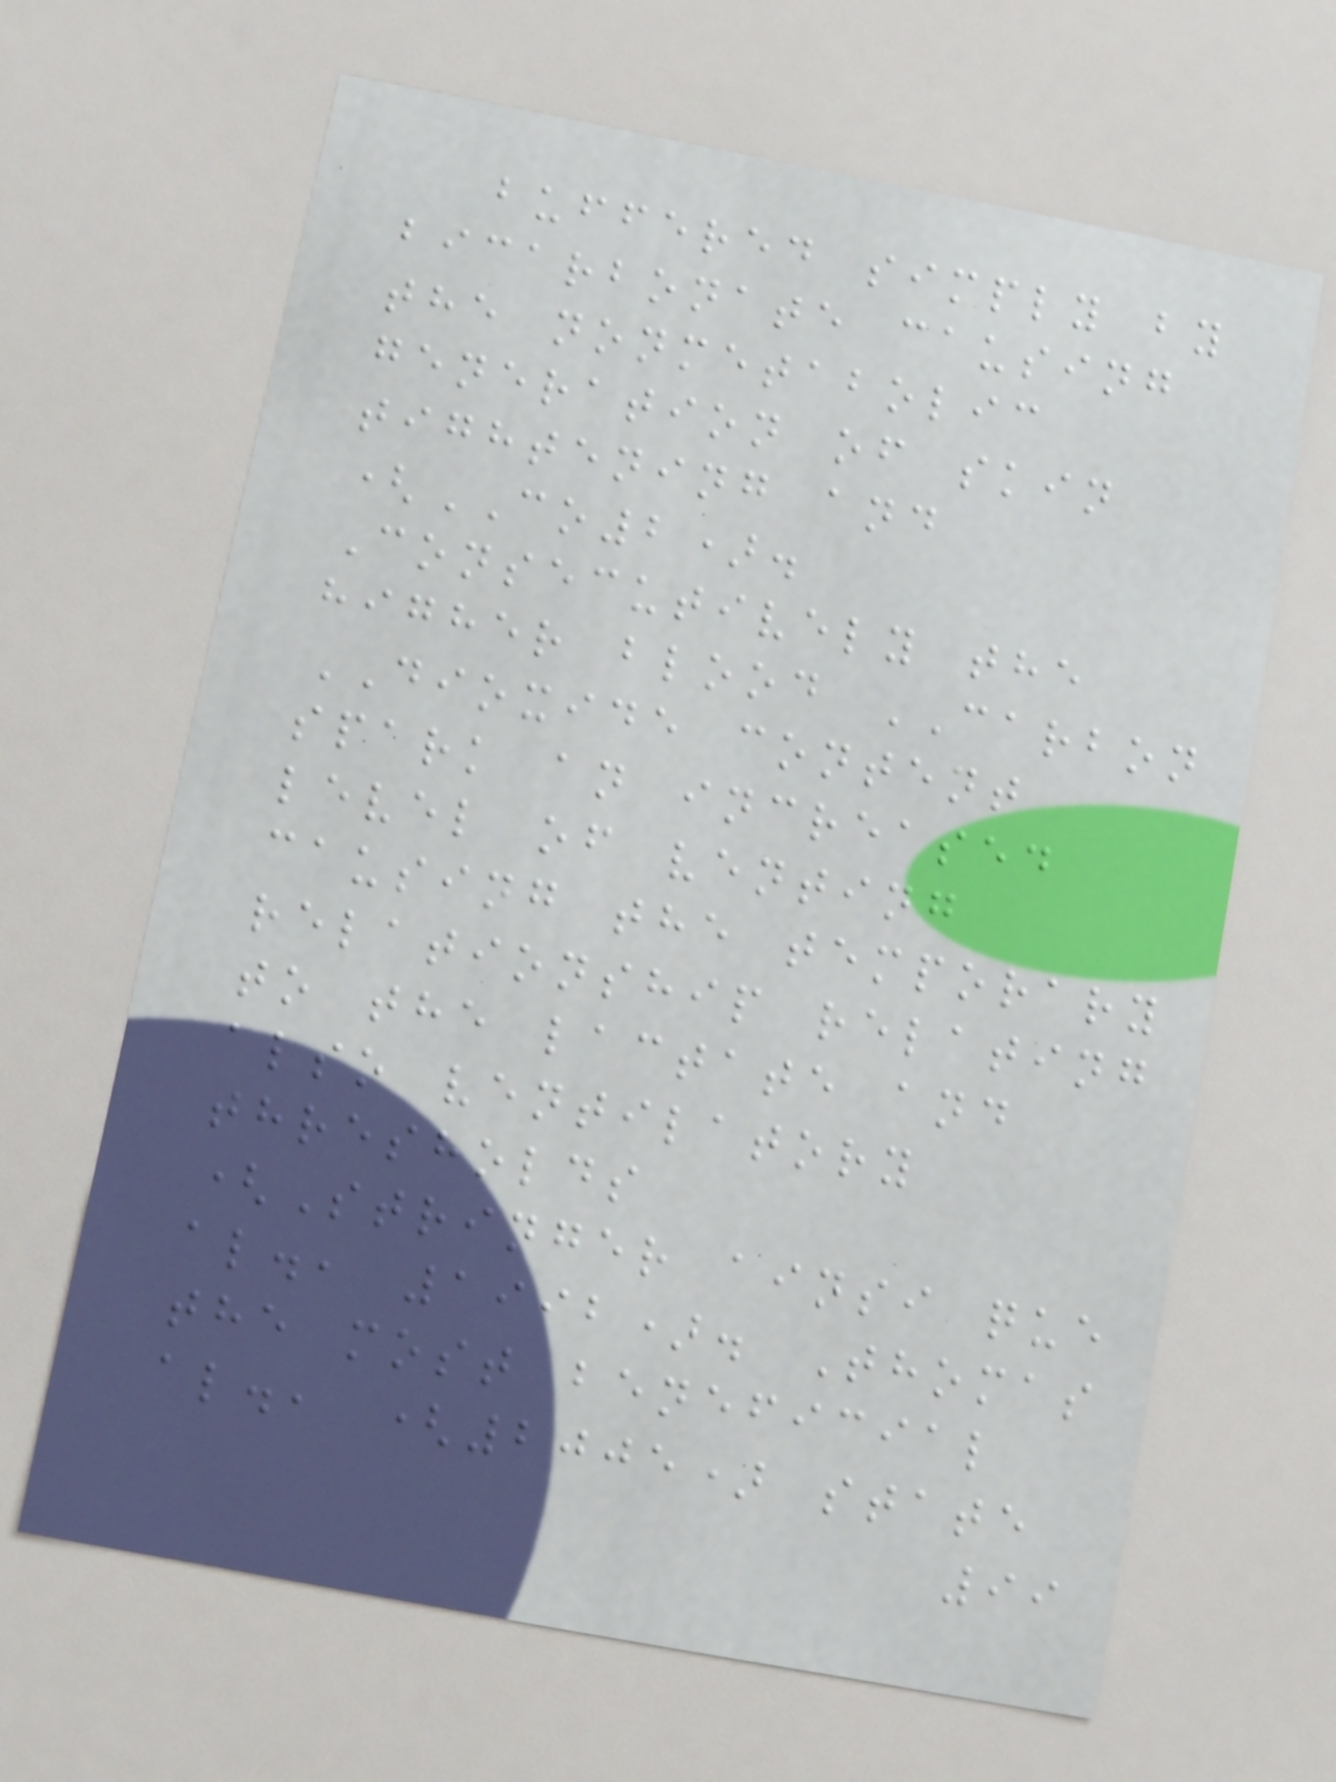buffered simply by
bicarbonate causing
the nonmetabolic
generation of skin
tightening and
(CO2).
Consecutively the
higher blood CARBON
DIOXIDE content
spark an increased
level of venting
causing the temporary
relationship relating
to the lactate and
also ventilatory
thresholds
(Stringer ainsi que
al., 1992). Thomas
the most beneficial
al., (2005) state
99
